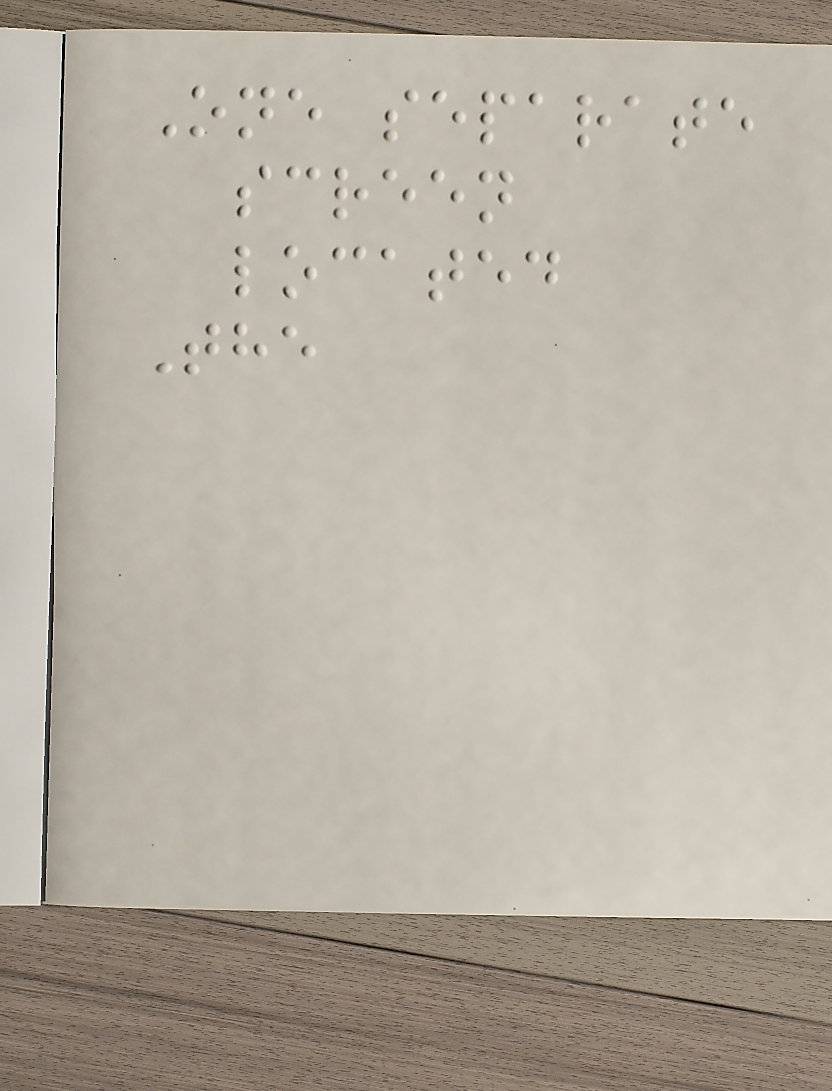One separate
screen
located
The
